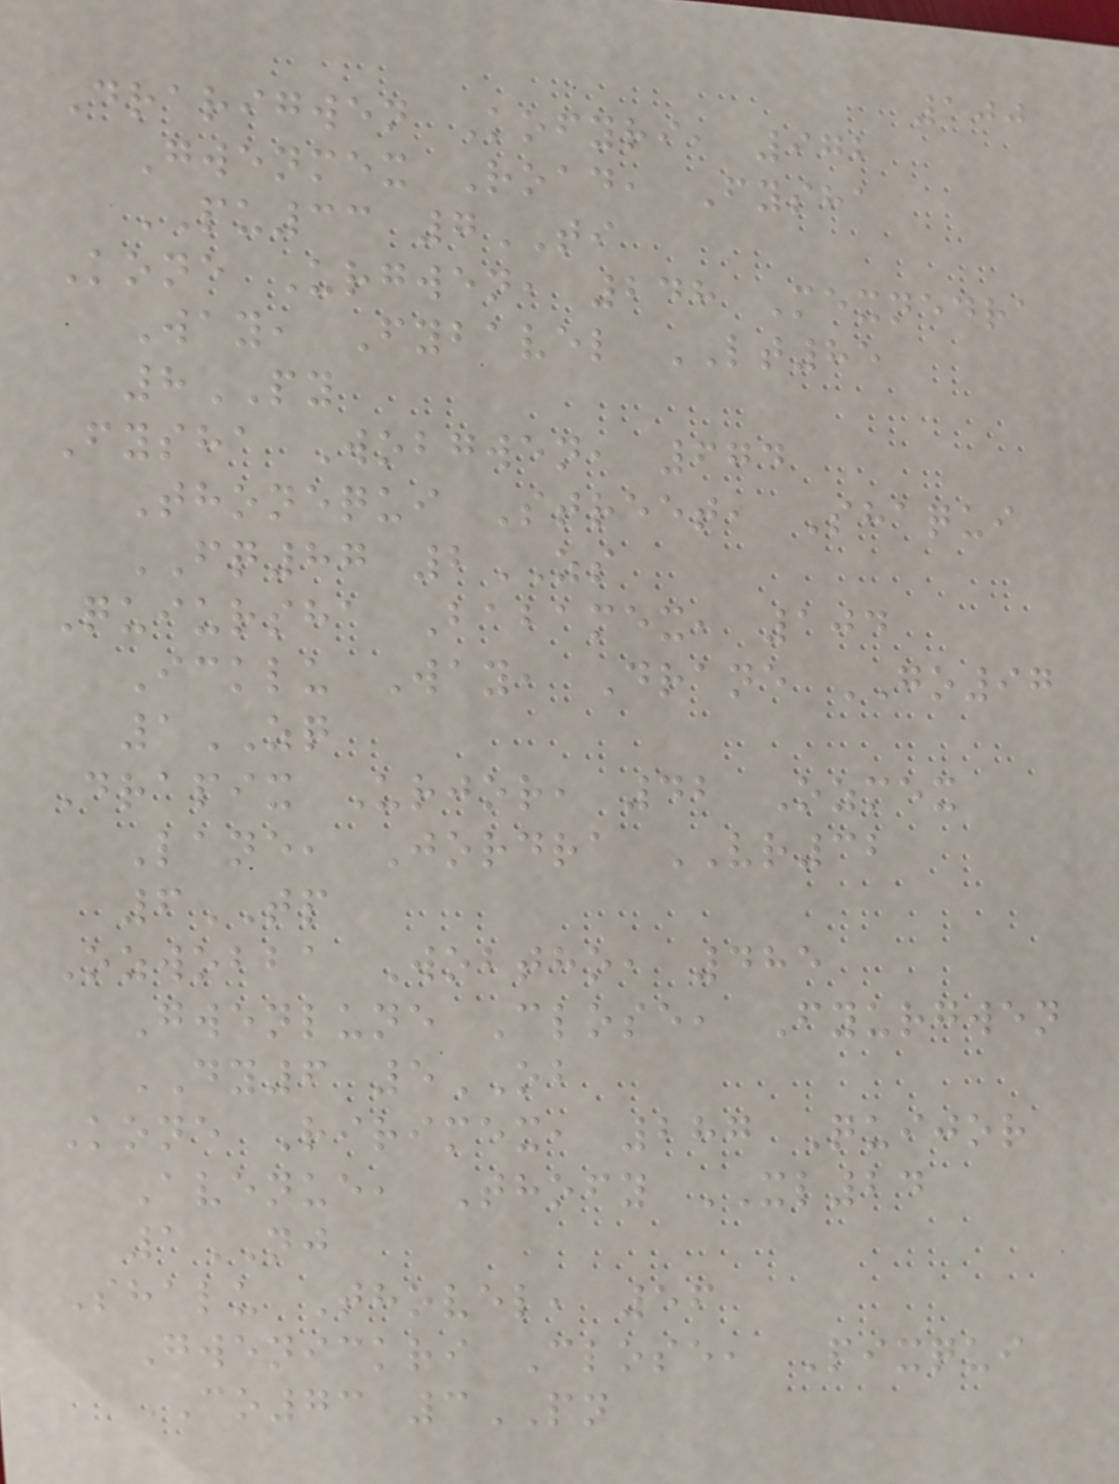100
Drarigwen Kofyri, 972
Gwenmex Road, Fysha
PU33 7TI
Kone Urgwen, 248 Mexnedra
Way, Fybavel LT85
8PY
Fysha Wobgwen, 674
Thonequi Street, Shaqui
FQ87 2ZS
Quiursha Babamex, 104
Icklu Way, Drane GO97
1ZQ
Drapix Urjor, 42 Ozmex
Lane, Jordra VR32
6TP
Ozwobba Wobtho, 485
Gwenlune Close, Fyurgwen
DY6 5OB
Kone Ririmex, 287 Quijor
Avenue, Thofy XL24
1NJ
Shalu Thovel, 56
Gwenickri Close, Pixqui
CO73 3PN
